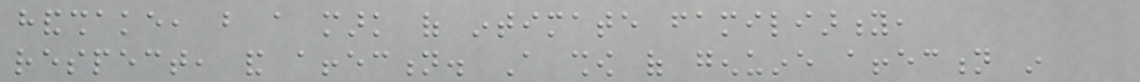handshake, but a mark of intimate familiarity,
respect, and affection. A show of genuine affection in
